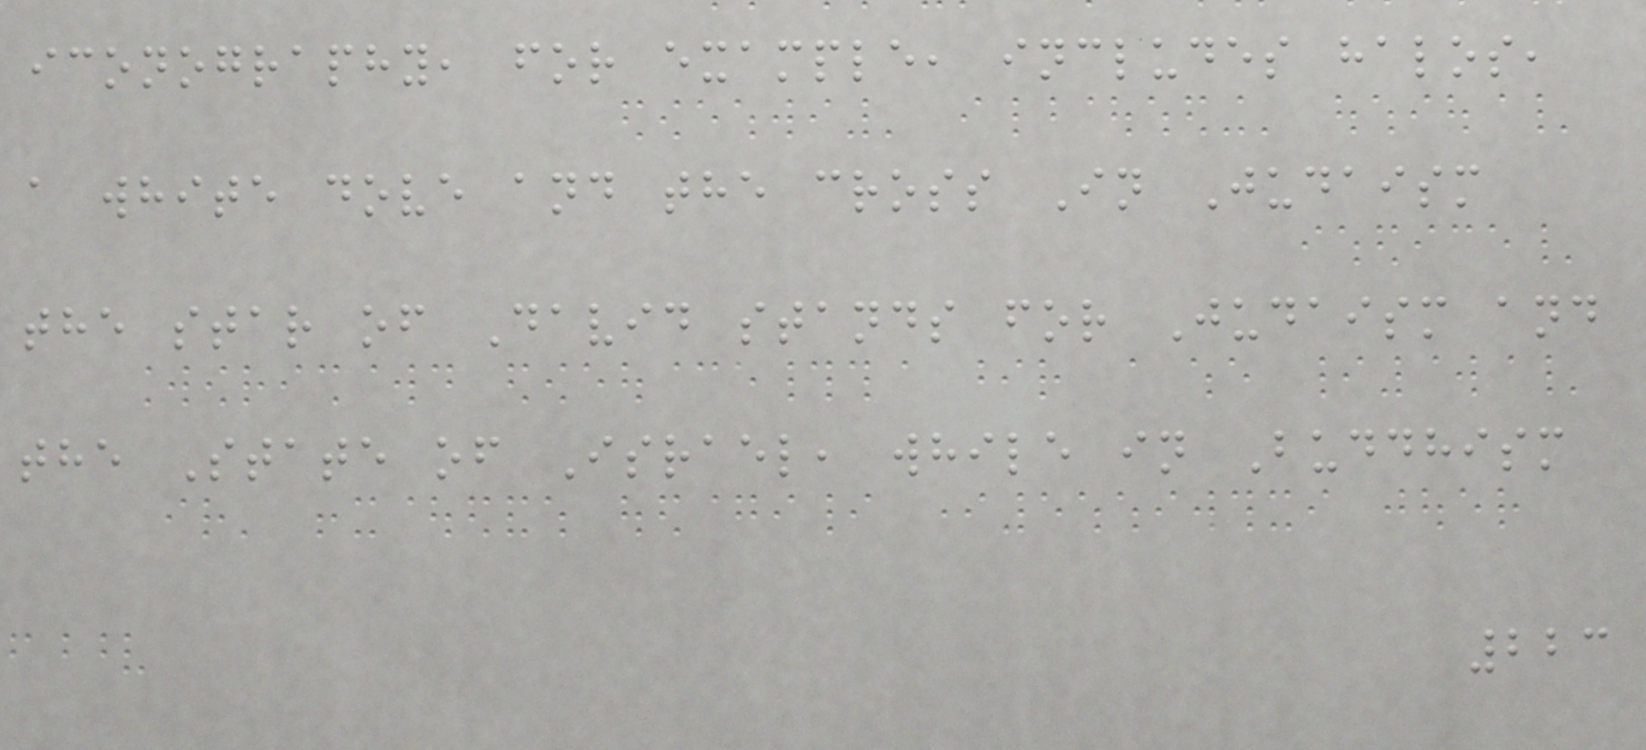iconography, for example, includes halos,
a white dove and the cross In Judaism
the star of David stands for Judaism and
the State of Israel, while in Buddhism
223
